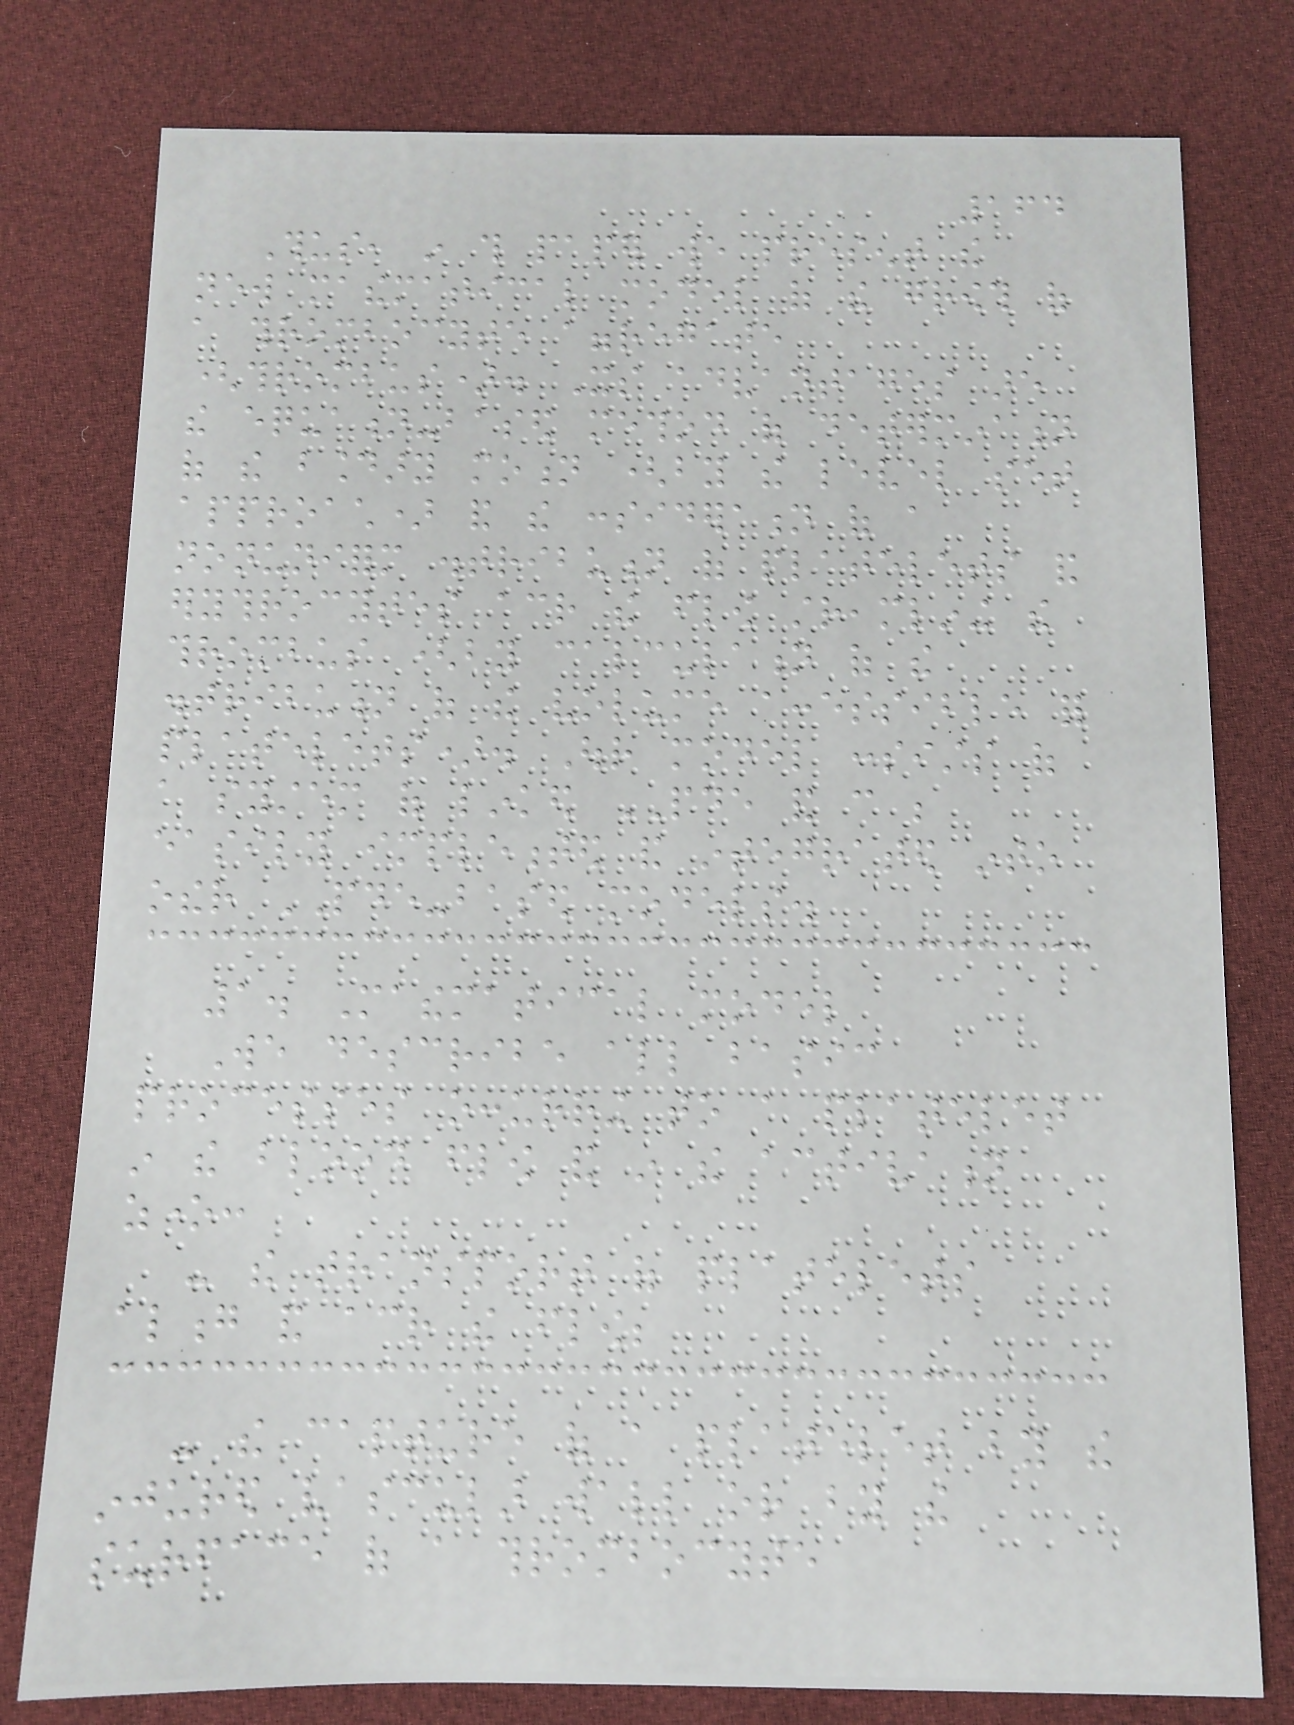164
Thus, in this paper we present the
new mathematical model of the growth of
a thrombocyte aggregate
(thrombus). Its advantages are
the equation-based method of determination
of the boundary motion (by the level set
approach) and the consideration of a
nonuniform distribution of platelets and
erythrocytes across the flow streamlining the
thrombus (by calculation of the
distribution of the volume accessible for
platelets). Our model consists of
a system of linked PDE and can be
easily implemented and integrated into
other PDE-based models.
1. Mathematical model
We describe all basic
processes occurring to a platelet
in the blood flow and in the activation
zone:
- the transport of platelets
along and across the flow;
- the capture of a platelet by the
injured vascular wall or by the
surface of a thrombocyte
